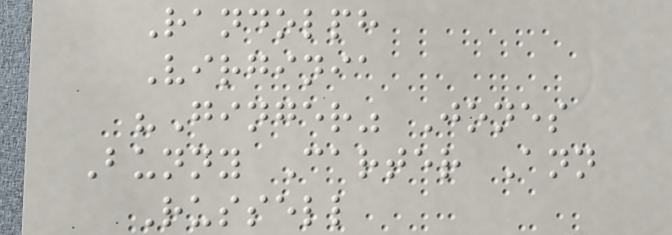Randolph
Virginia
"Ginger" Jones
Bunny Carter Ann
Russell
